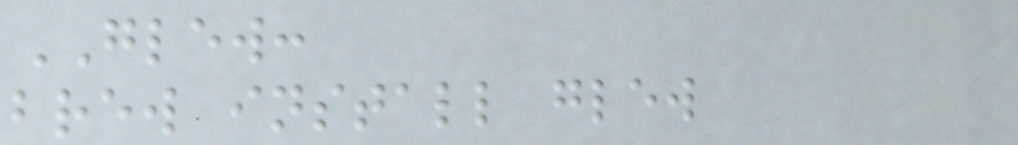GLEW:
brew install glew
